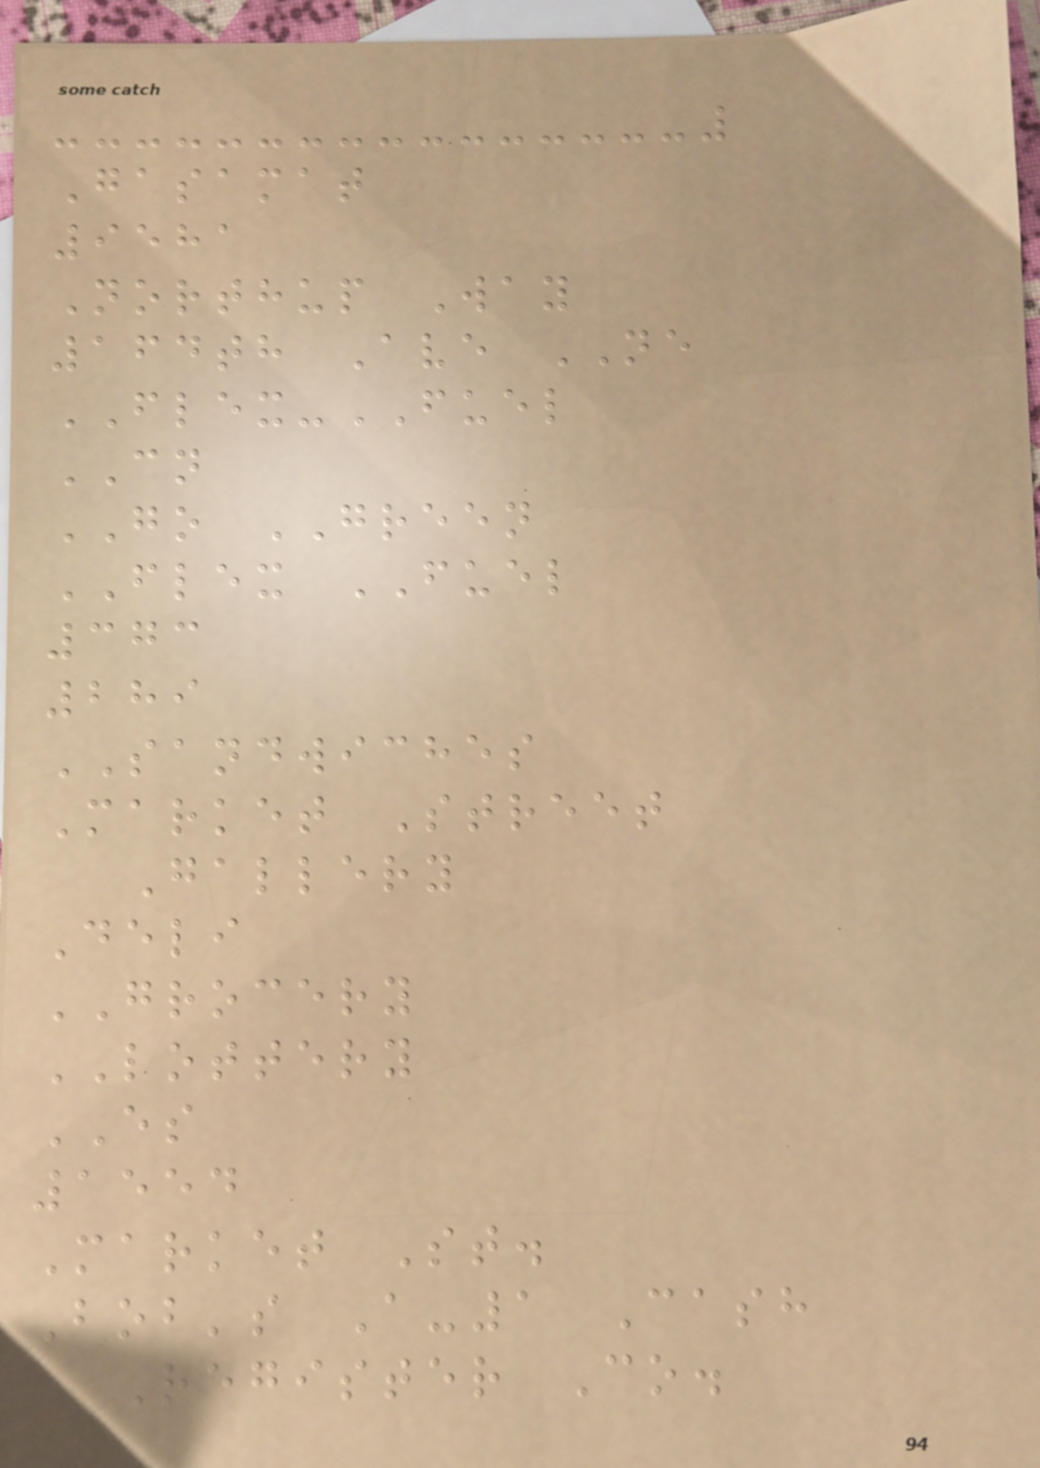Gasamat
9581
Northup Way
164th Ave NE
FLEX-FUEL
CN
GO GREEN
FLEX FUEL
373
289
SANDWICHES
Market Street
Gallery
Deli
GROCERY
LOTTERY
ES
1554
Market St.
Bob's A-1 Cash
Register Co.
